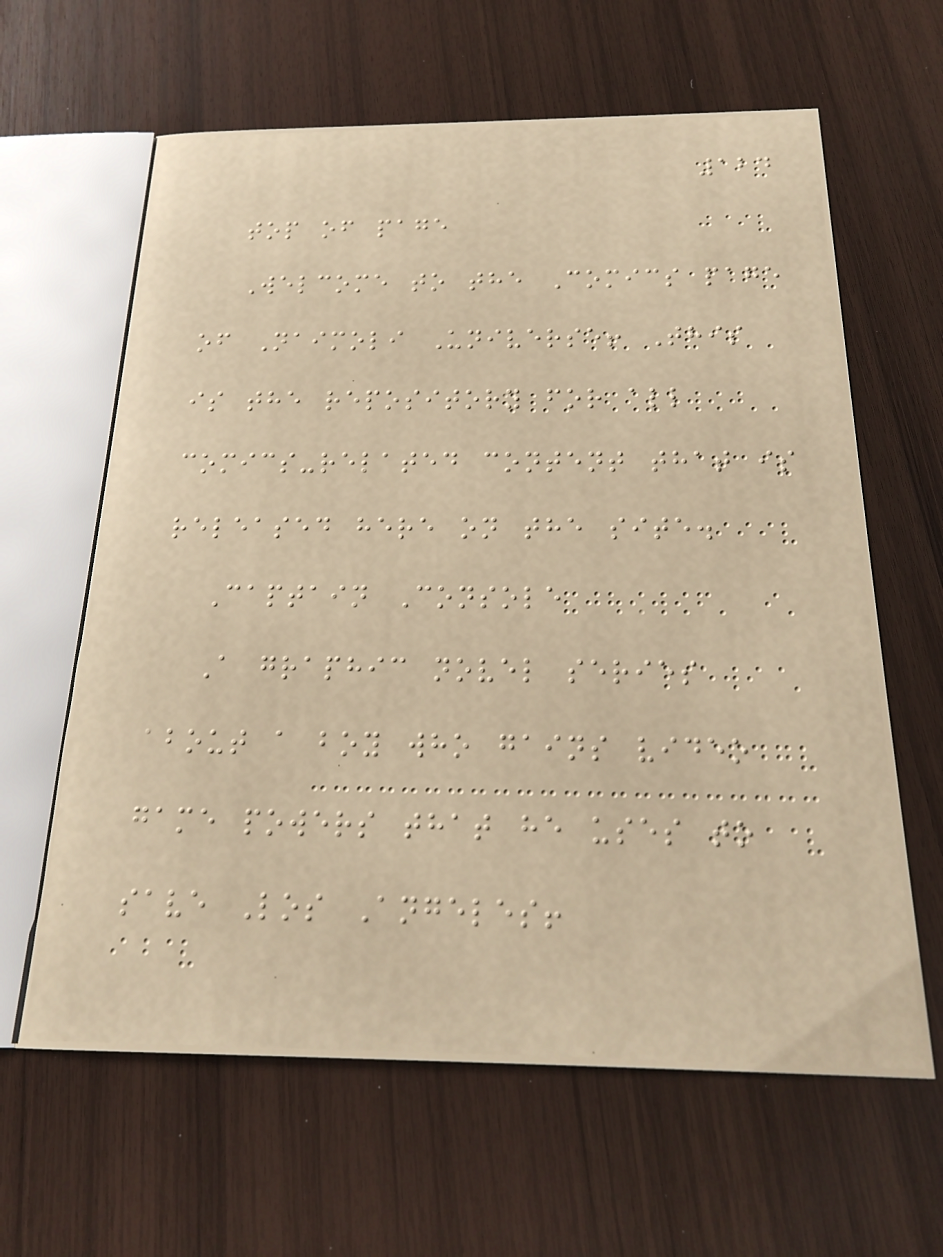124
top of page
Welcome to the Comics page
of Naimoli Universe! This
is the repository for all
comics-related content that is
released here on the site.
Captain Console
A graphic novel series
about a boy who gains video
game powers that he uses to
save Los Angeles!
